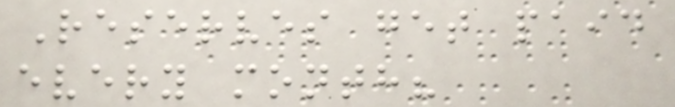Reserves get paid
every month?
